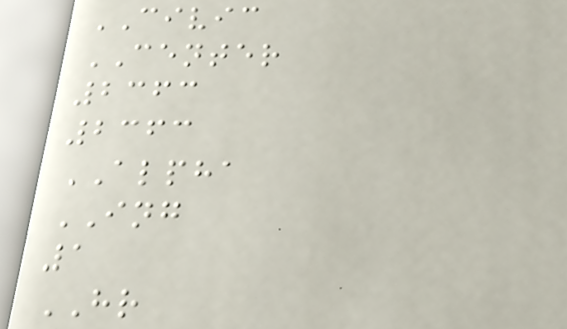CIVIC
CENTER
2363
2363
ALPHA
ING
1
HR
